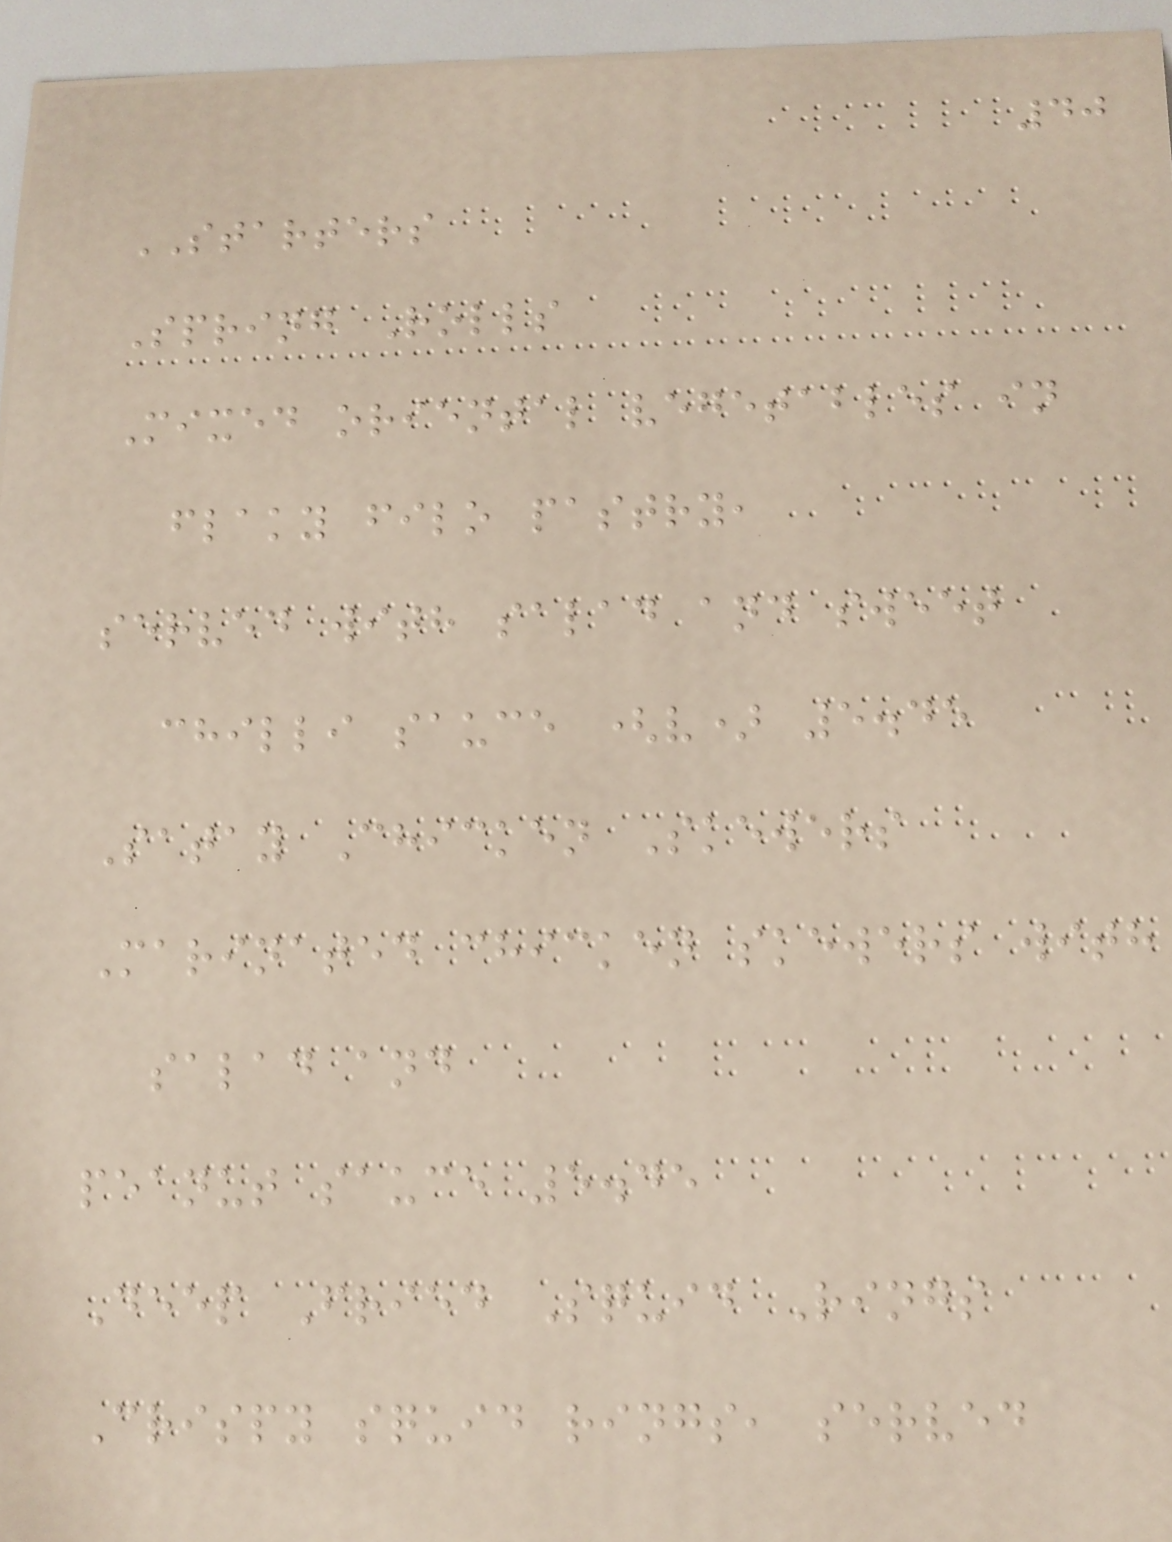40
STARTERS
Spring Rolls
Mixed oriental vegetables in
flaky filo pastry,
served with salad and sweet
chilli sauce (v) 5.45
Satay Chicken Skewers
Marinated chicken skewers with
salad and
peanut sauce 5.45
Deep Fried Squid Rings
Crispy squid rings, served
